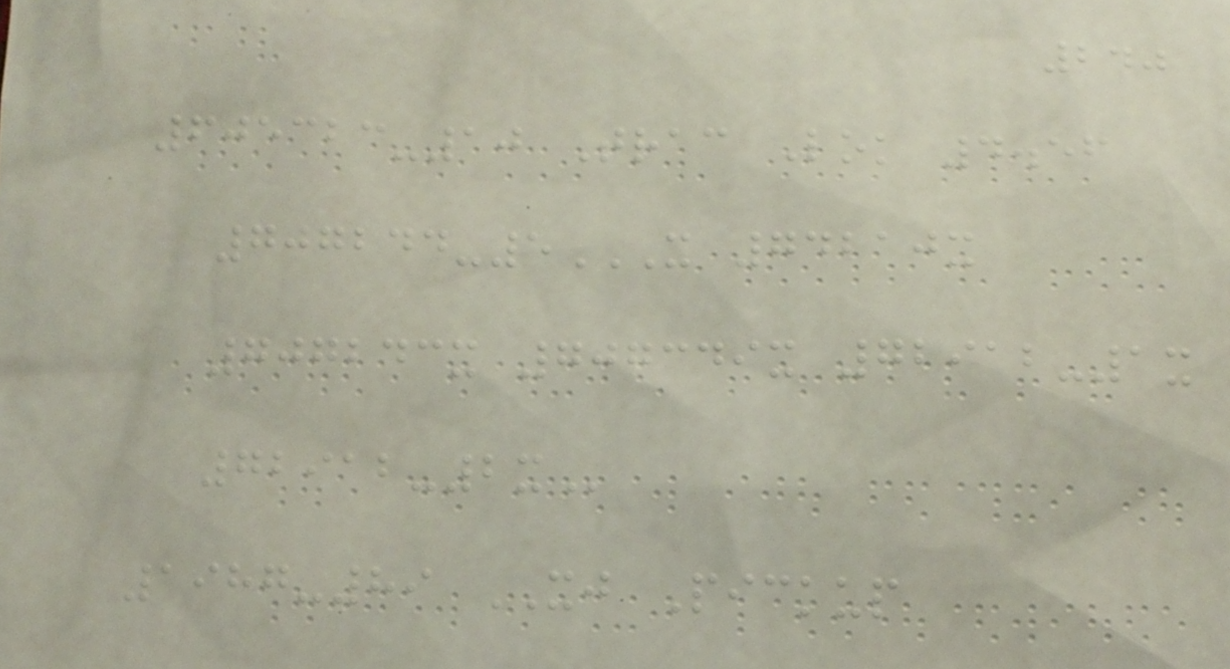240
605323-10 Trac Lok 4.56
707244-5X 74210X
707243X 707349X 72912-1X
72912-2X
1987-89 XJ Pickup
